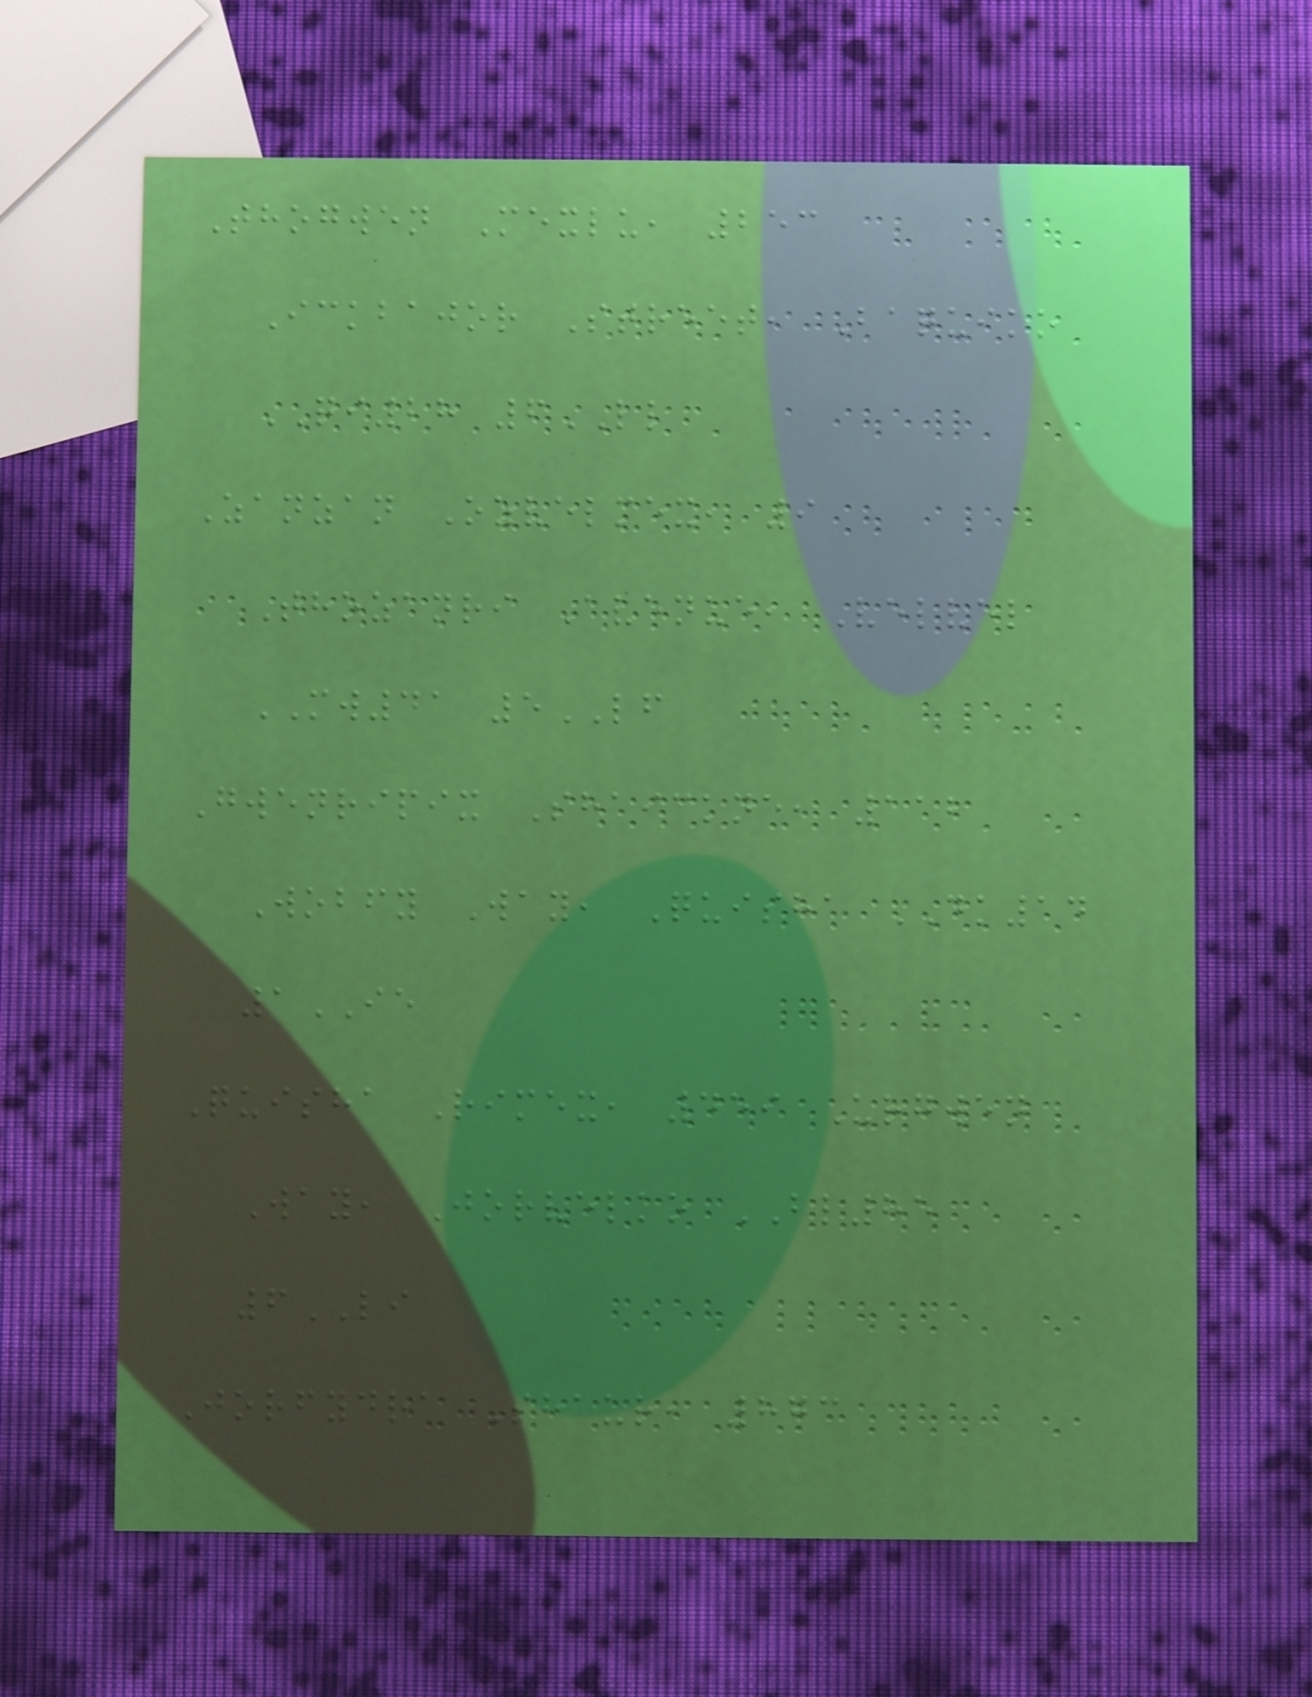Thogwen Mexlu, 253
Ickbajor Street, Baquiko
QI28 6LL
Zanzan Ozvelmex, 9
Thozanri Avenue, Velvel
MW41 5LF
Gwenripix Shaickne, 112
Wobfy Way, Quisha DK14
1IE
Quisha Rimex, 459 Urgwen
Way, Jorvelko BL85
6LI
Jorfydra Shaur, 873
